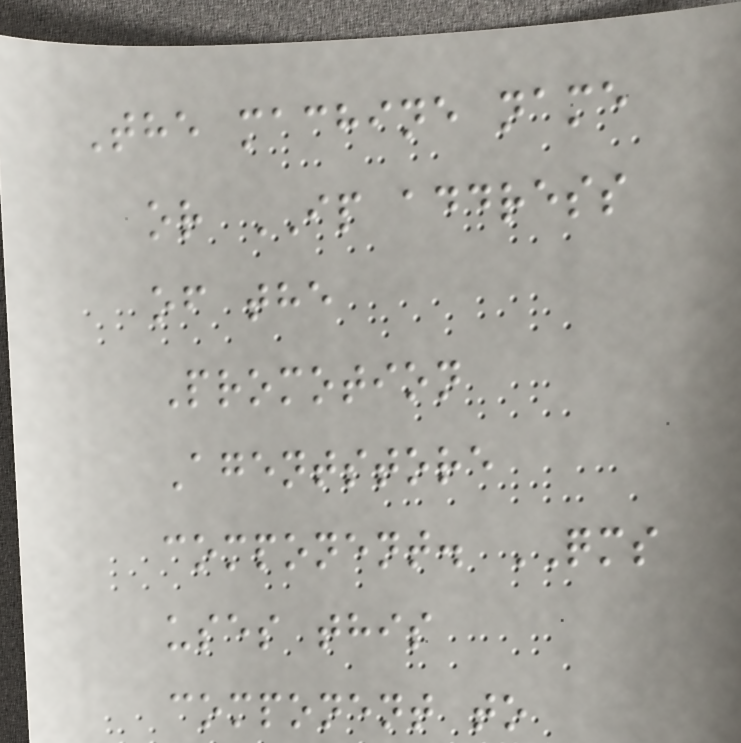The machine name
or IP address
of the
Promotion
Agentstore
component. QMS
uses this
component to
